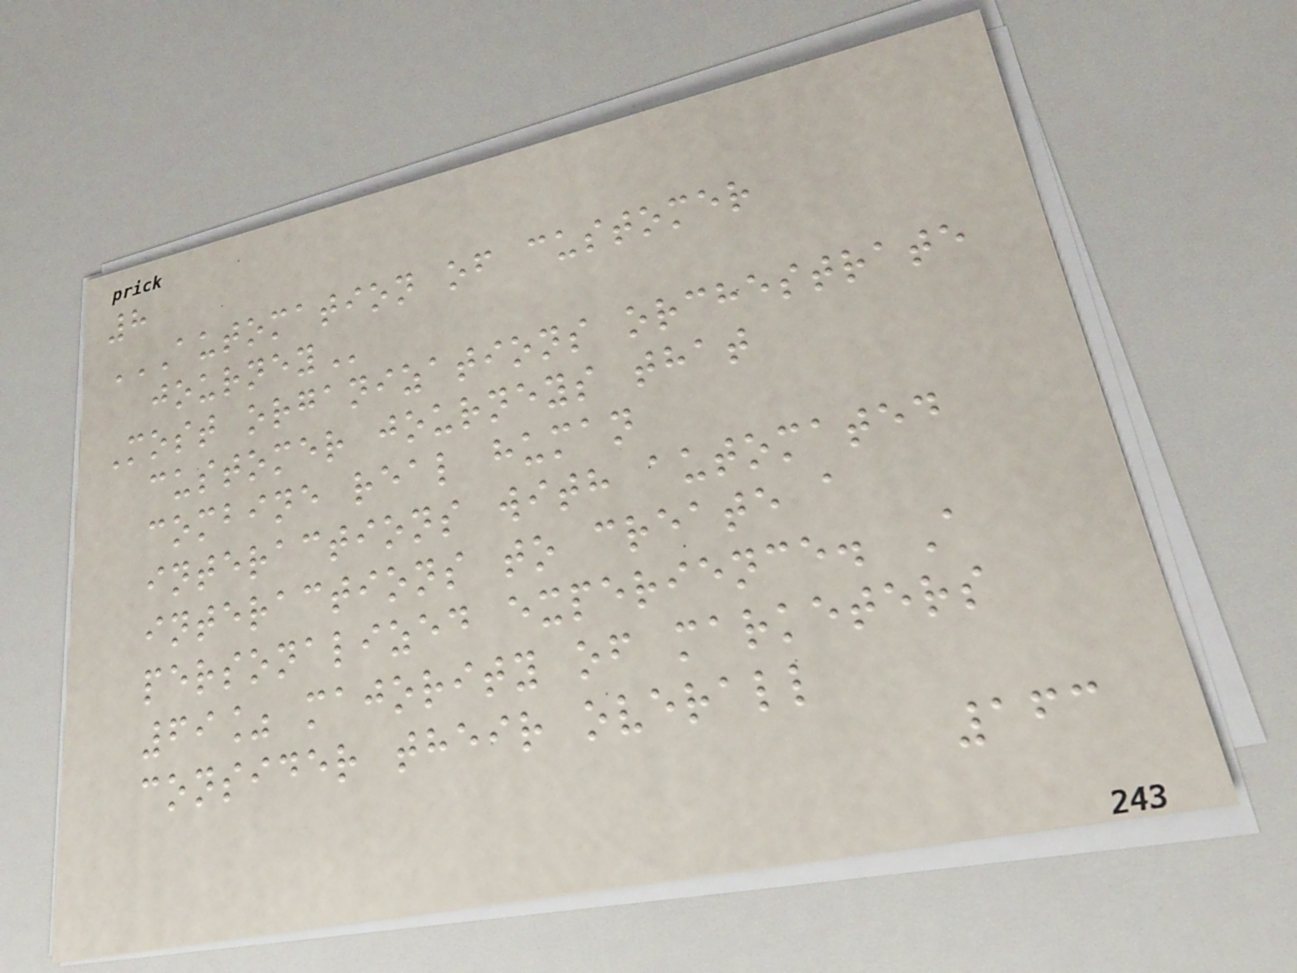8
AUTOMATION OF CUSTOMER
JOURNEY
Most organizations orchestrate
customer journeys that
combine real human
interactions with automated
interactions to create a
personalized experience. A
69% majority of marketers
consider their overall
163
